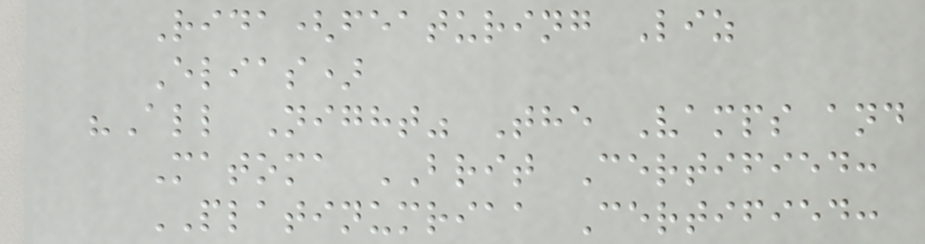Rida(featuring Liz
Elias)
"All Night" The Vamps and
Matoma BRIT Certified:
PLATINUMRIAA Certified:
